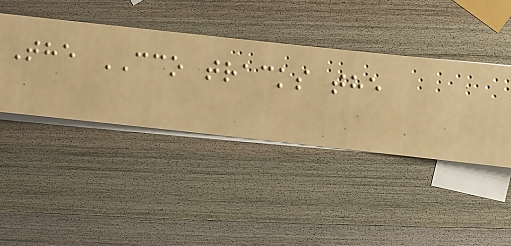The CCO tracks the
